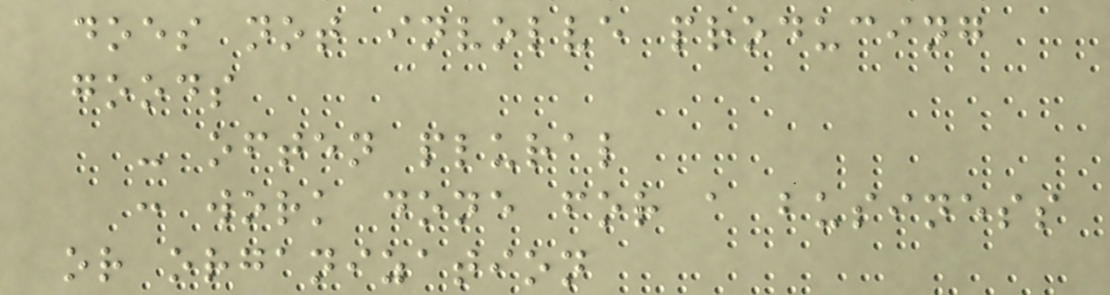does not involve producing
goods
- often plural
: work done for a business
or organization
